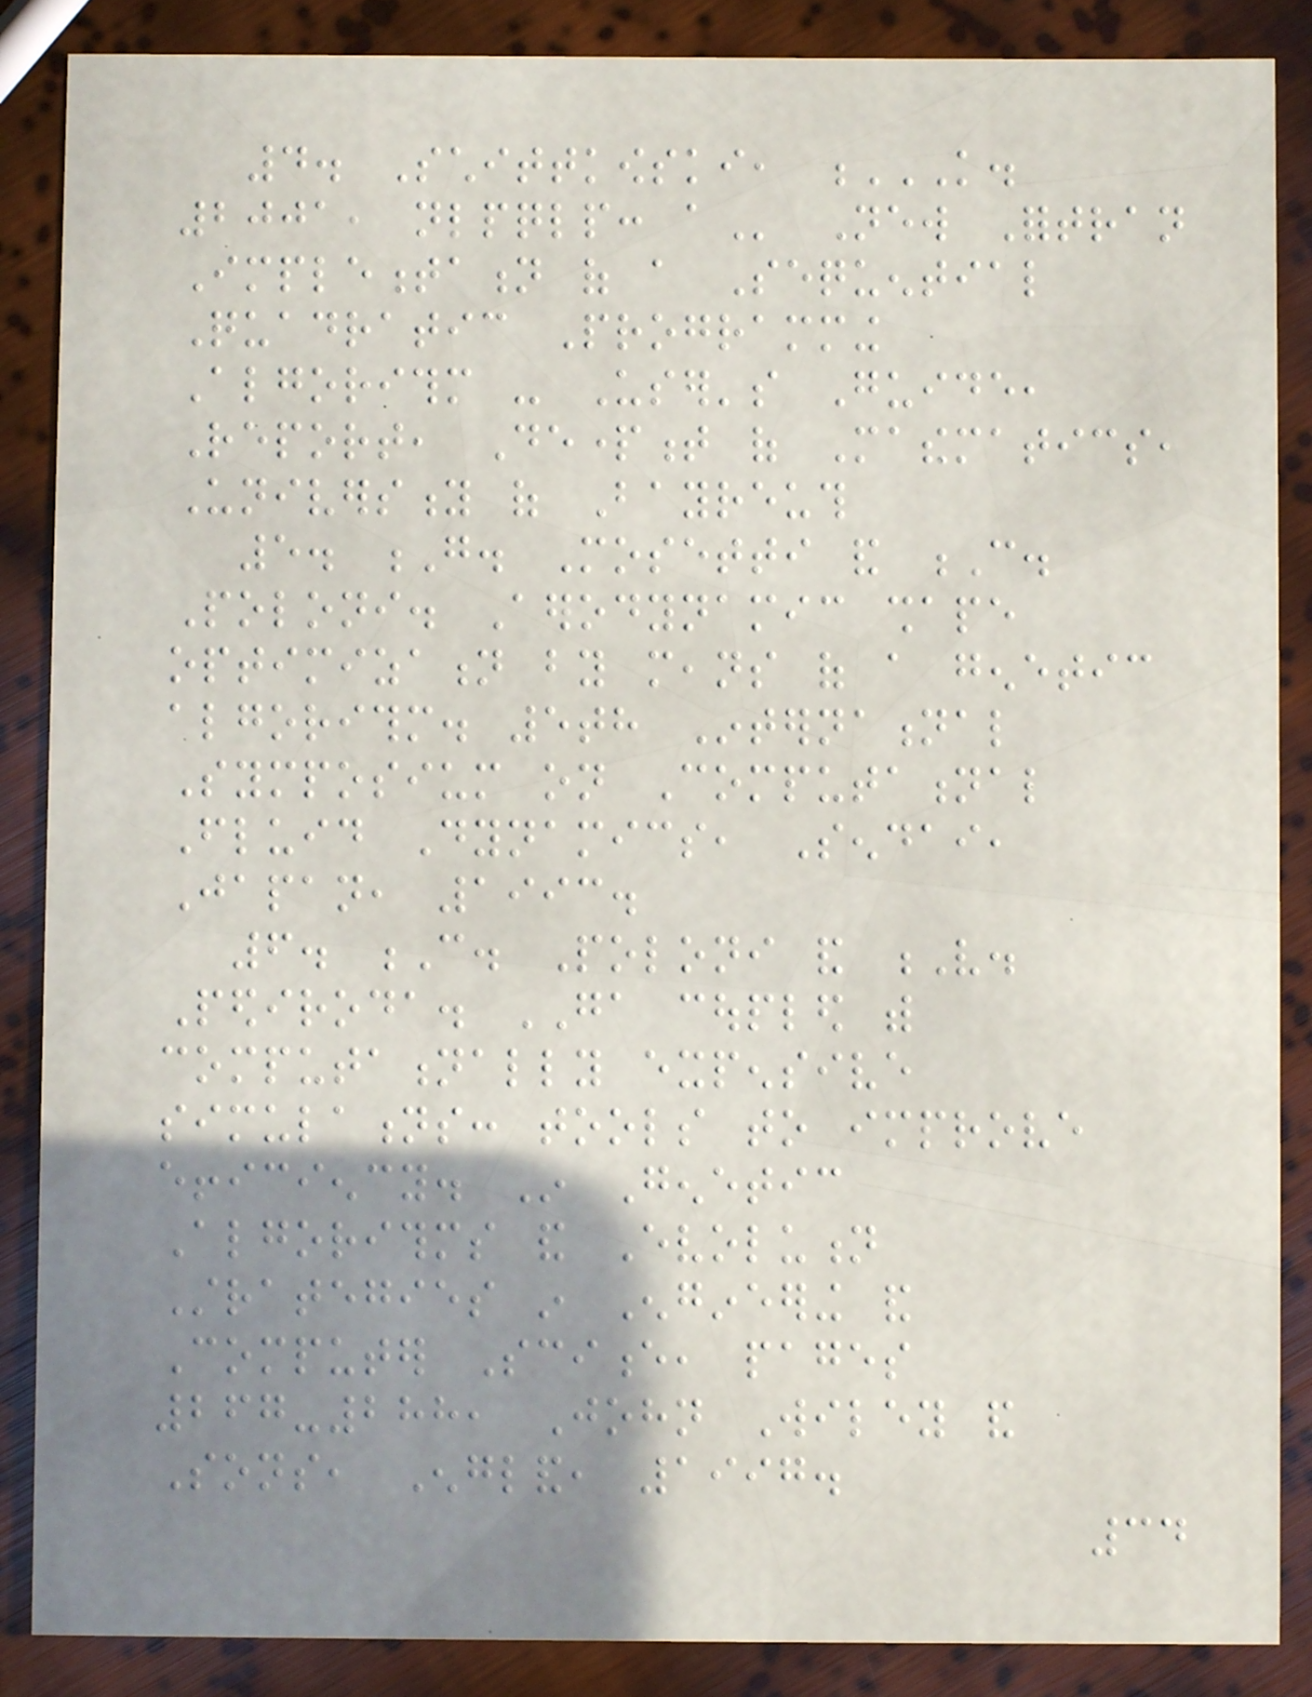4. Schittkowski, K.
2001, NLPQLP: A New Fortran
Implementation of a Sequential
Quadratic Programming
Algorithm - User's Guide,
Report, Department of Mathematics,
University of Bayreuth
5. G. Mosetti and C.
Poloni. Aerodynamic shape
optimization by means of a genetic
algorithm. 5th International
Symposium on Computational
Fluid Dynamics, Sendai,
Japan, 1993.
6. C. Poloni and V.
Pediroda. GA coupled with
computationally expensive
simulations: tools to improve
efficiency. In Genetic
Algorithms and Evolution
Strategies in Engineering and
Computer Science, pages
267-288, John Wiley and
Sons, England, 1997.
34
